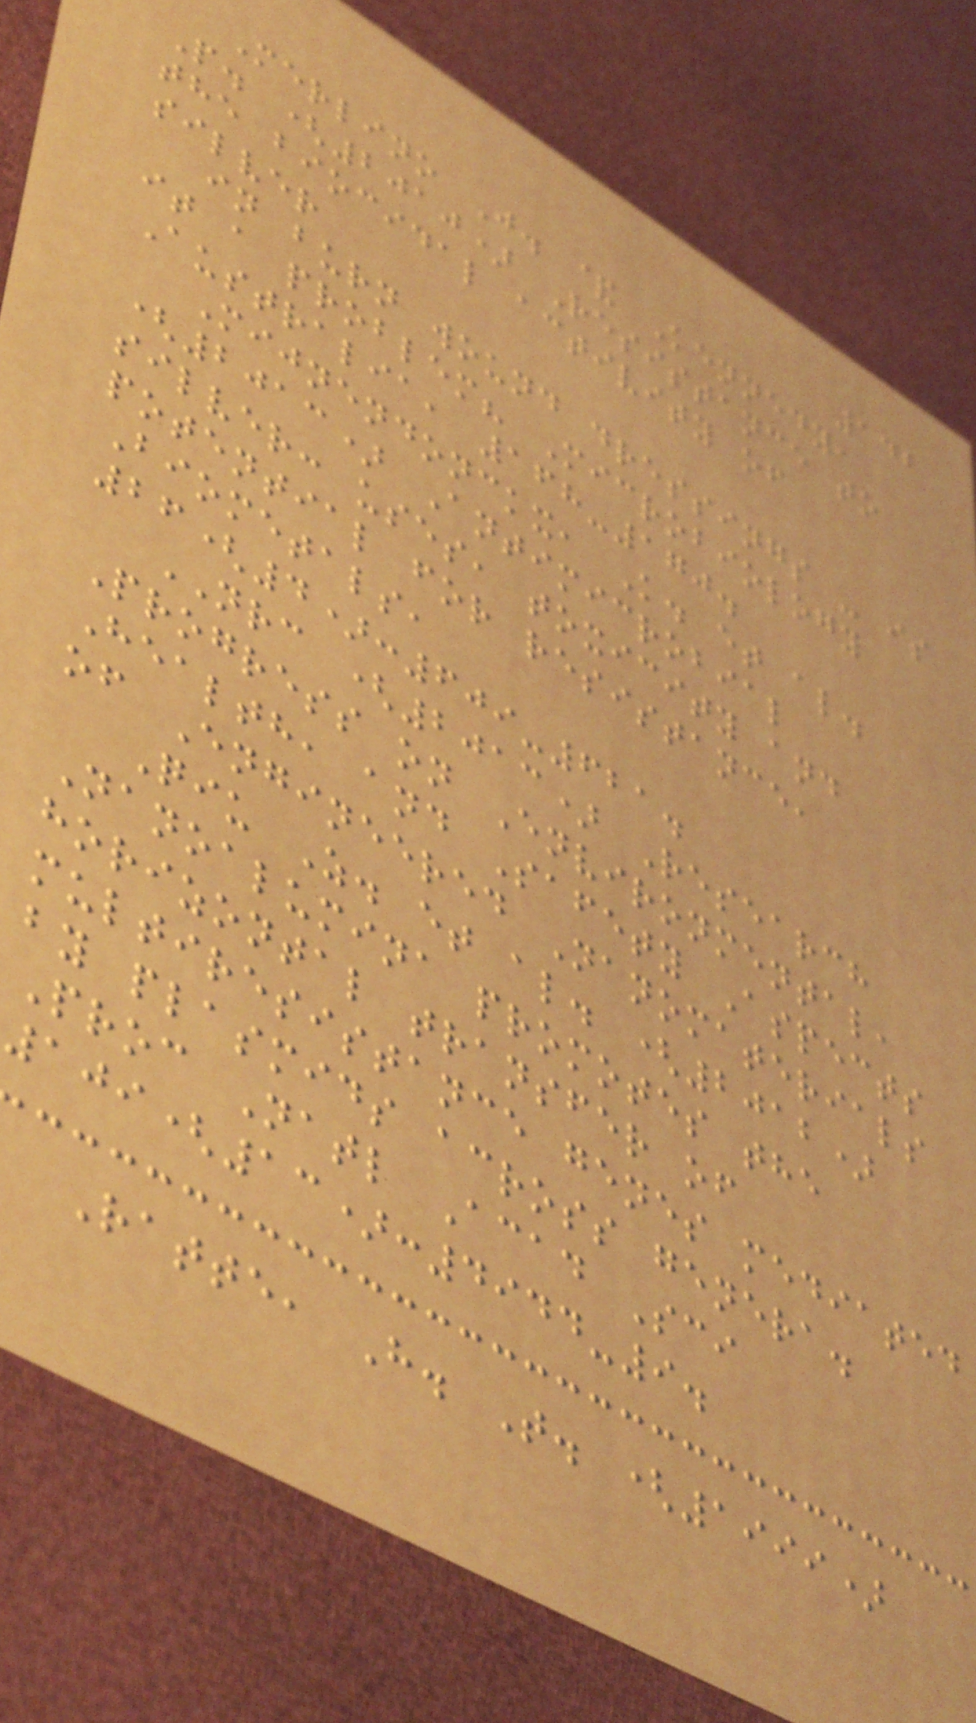142
Merlino J. & Kennedy,
P. (2010) Resistance to
the biocidal activity of
silver
in burn wound dressings - is
it a problem? Microbiology
Australia, 168-170.
Mijnendonckx, K. et al.
(2013) Antimicrobial
silver: uses, toxicity and
potential for resistance,
Biometals,
26(4):609-621.
NRC (2013) Research
Progress on Environmental,
Health, and Safety Aspects
of Engineered Nanomaterials
Qiu Z. et al. (2012)
Nanoalumina promotes the
horizontal transfer of
multiresistance genes mediated
by plasmids across genera.
Proc Natl Acad Sci
109(13):4944-9.
Ratte, H. T. (1999)
